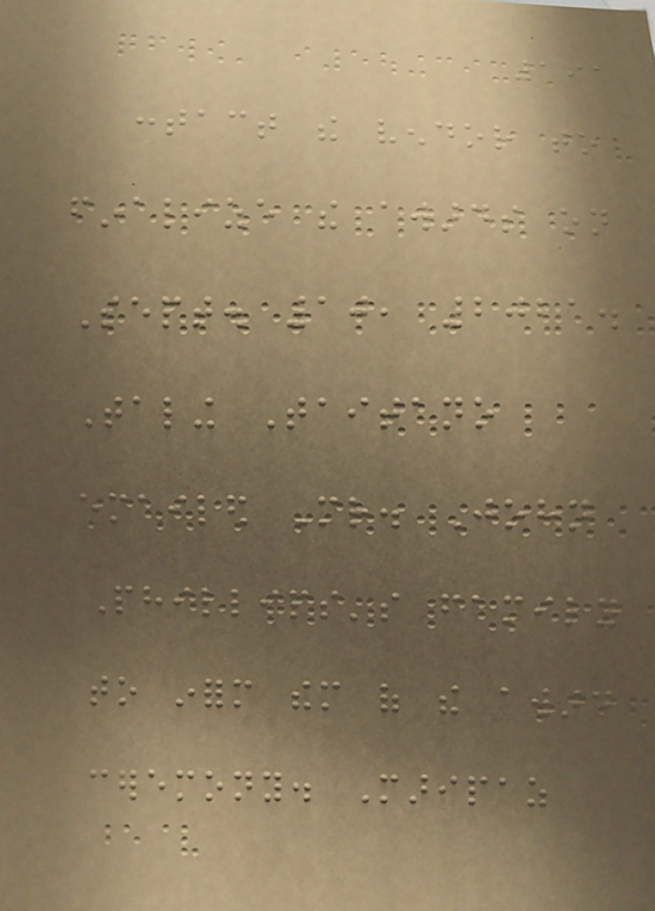191
contact the vendor to
finalize the awards on
Sept. 10, 2021.
Taling Taitano
emailed Mr. John
Phillips's family
to inform them of the award
ceremony. Maripaz
